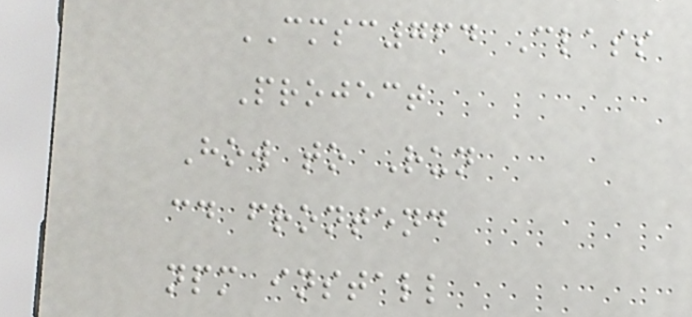CMSC764 Class
Project
How to Run
cd frontend
npm install
